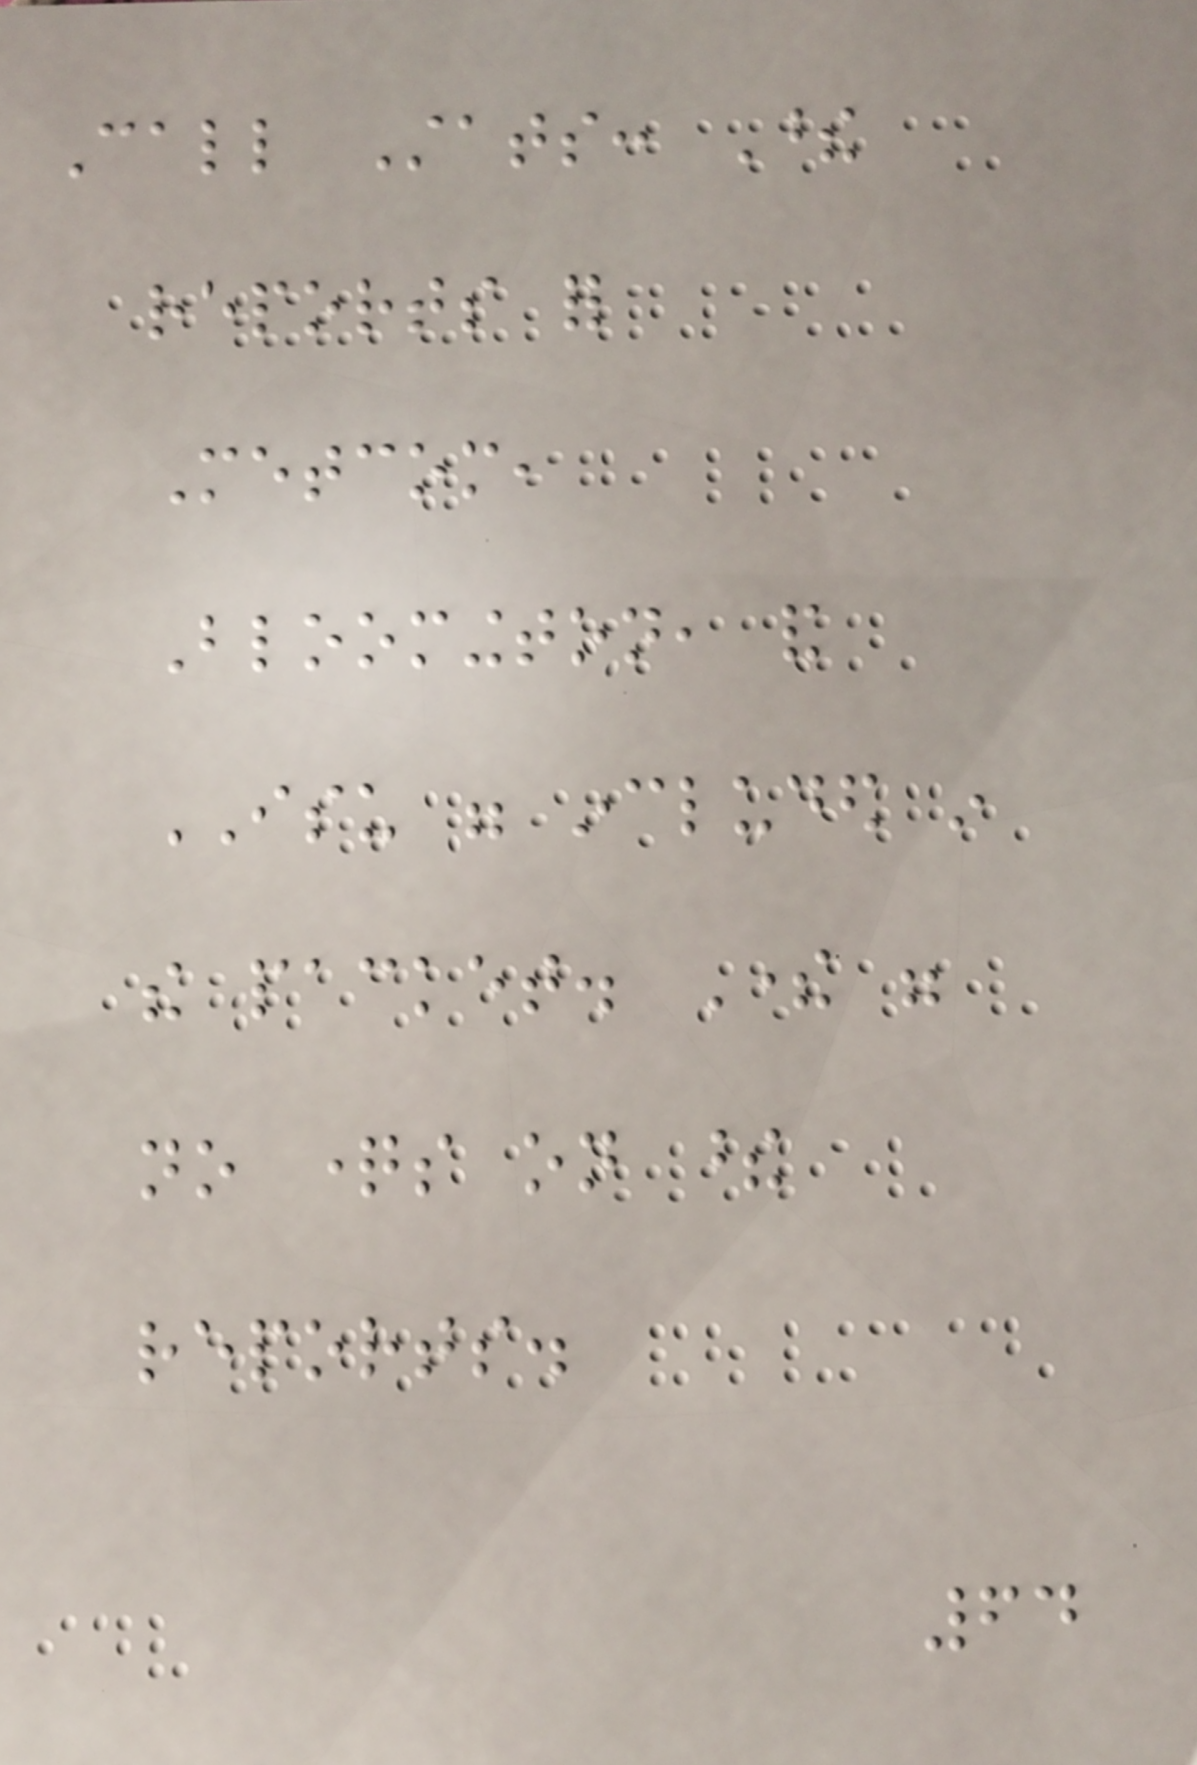Call Stats: These
reports for
Metcom,
Bloomington, and
ISU were included in
the packet. There were
no questions on these
reports.
64
